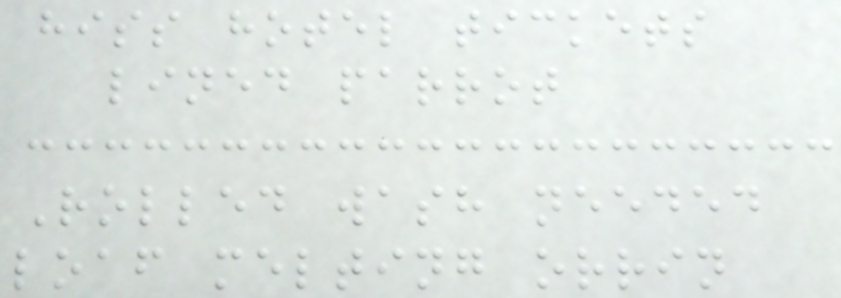hiss hotel tickets
lined parrot
Rolled wash needed
loaf melting orrin
